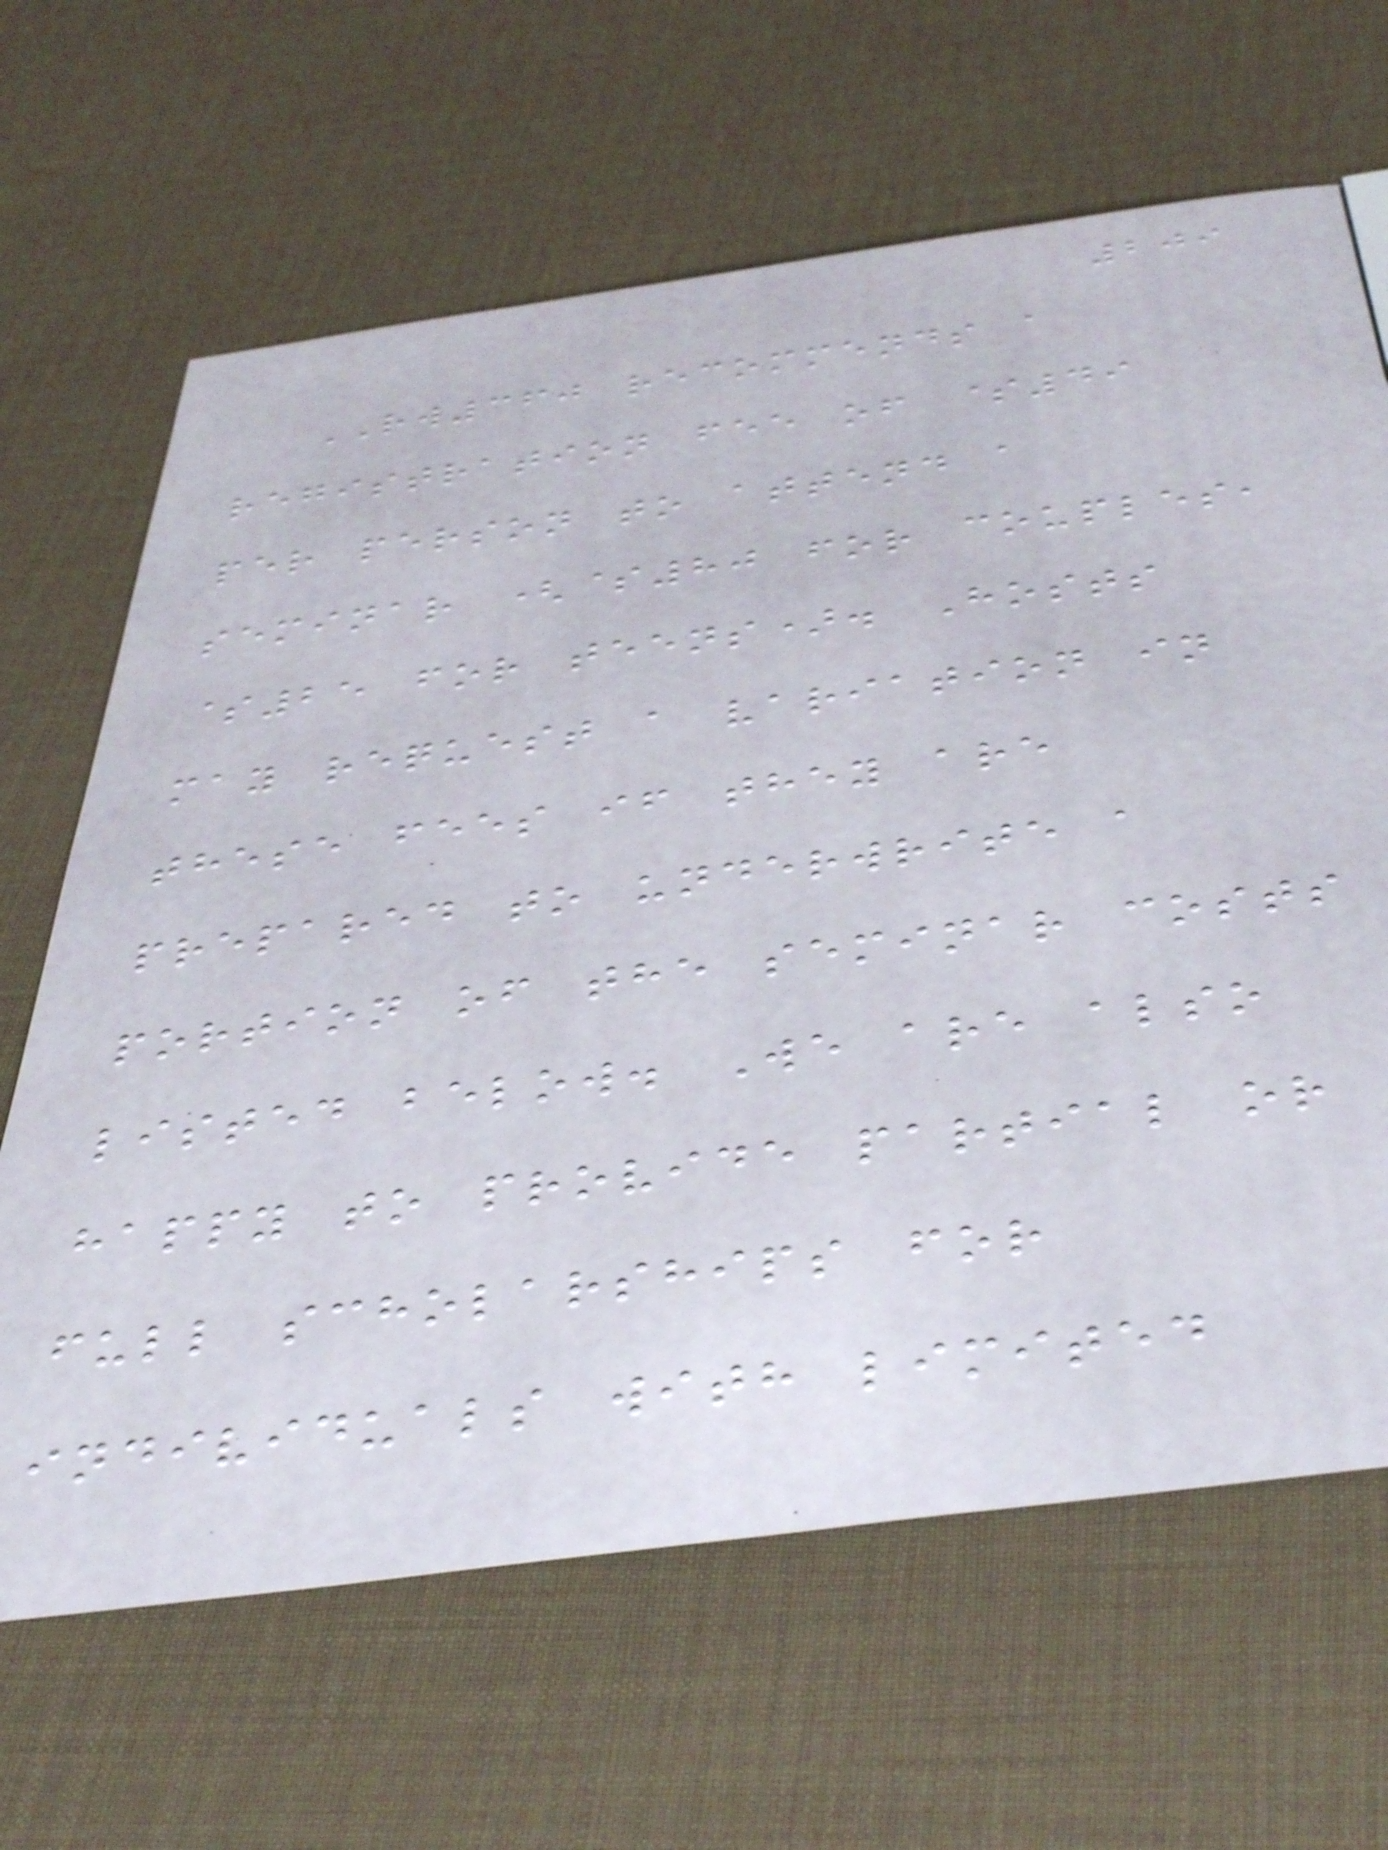209
RW360 recommends a
registration fee of $49
per person to attend a
seminar ($80 for couples,
$25 for teens). Hosts
may request a variation in
these fees if they are
prepared to underwrite a
portion of the seminar costs
listed below. We are also
happy to provide partial or
full scholarships for
individuals with limited
